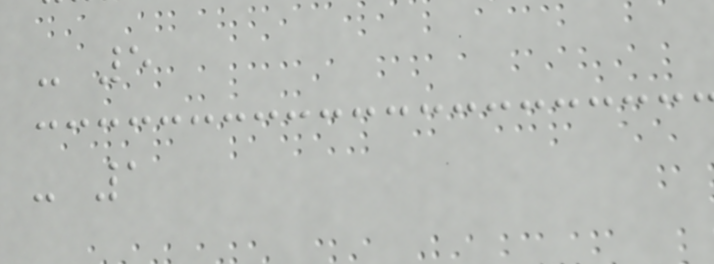- 5
- 1
